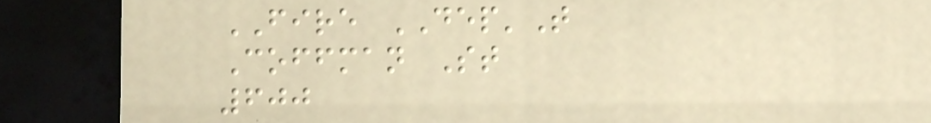FIRE DEP'T
Coffman St
600
